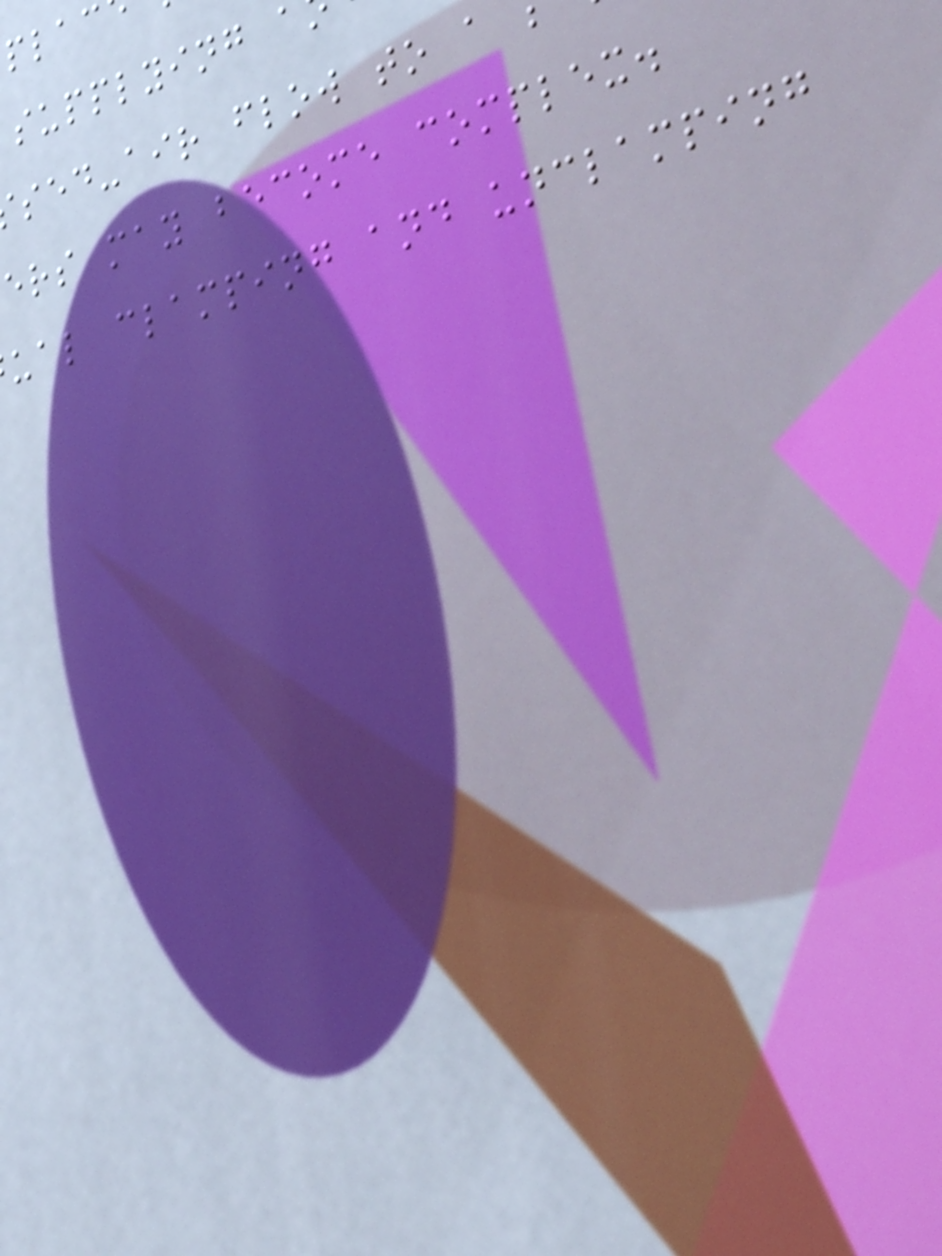supplying a
sed-air flow to a
ers may become complex.
ual clamping and unclamping
